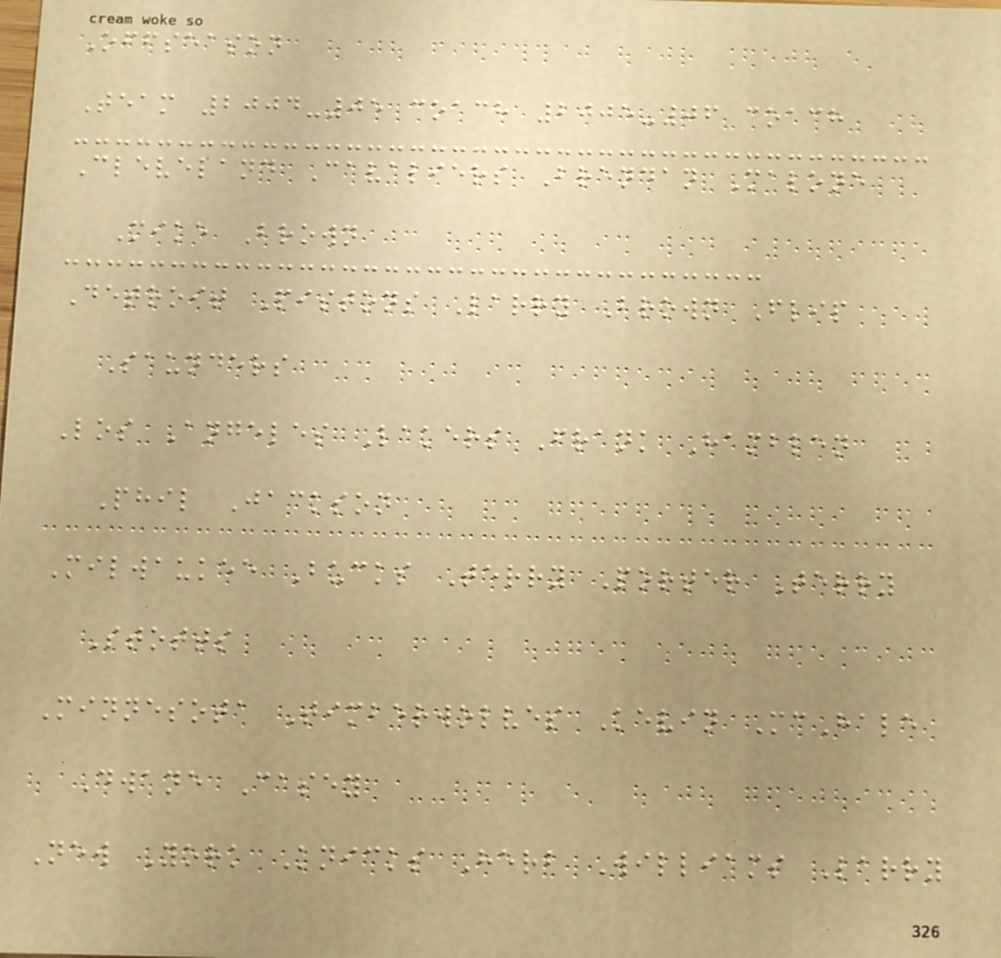Offseason
Team 2004-05 coach 2005-06 coach
Cleveland Cavaliers Brendan Malone
Mike Brown
Detroit Pistons Larry Brown Flip
Saunders
Los Angeles Lakers Frank Hamblen
Phil Jackson
Milwaukee Bucks Terry Porter Terry
Stotts
Minnesota Timberwolves Kevin McHale
Dwane Casey
New York Knicks Herb Williams Larry
